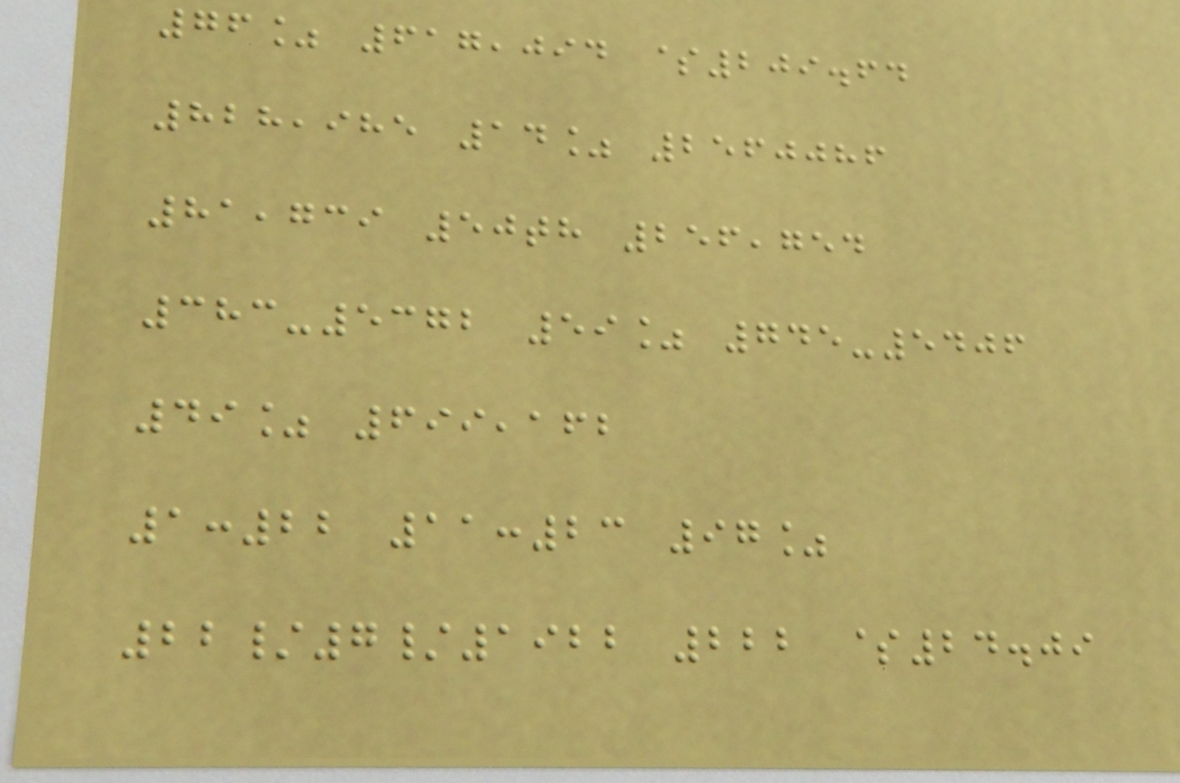76% 617,094 $209.64
828,985 14% 2560086
81,739 50th 256,754
383-5372 59% 745-5406
49% 699,162
1:22 11:23 97%
22/7/1922 222 $24.09
